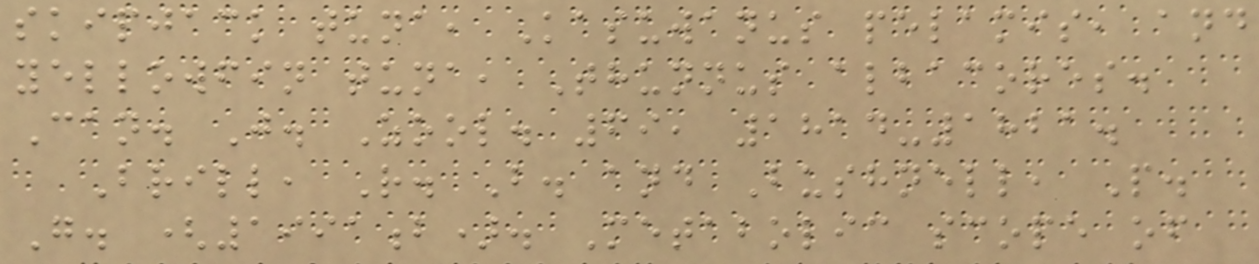skipjack tuna, Kasuwanus pelamis, and
yellowfin tuna, Thunnus albacores.
Can. J. Zool. 69, 1814-1821.
Brill, R. B. and Bushnell, P.
G. (1991b). Metabolic scope of
